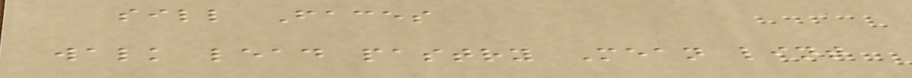sill Faces
walk lead pastry Mean lint
